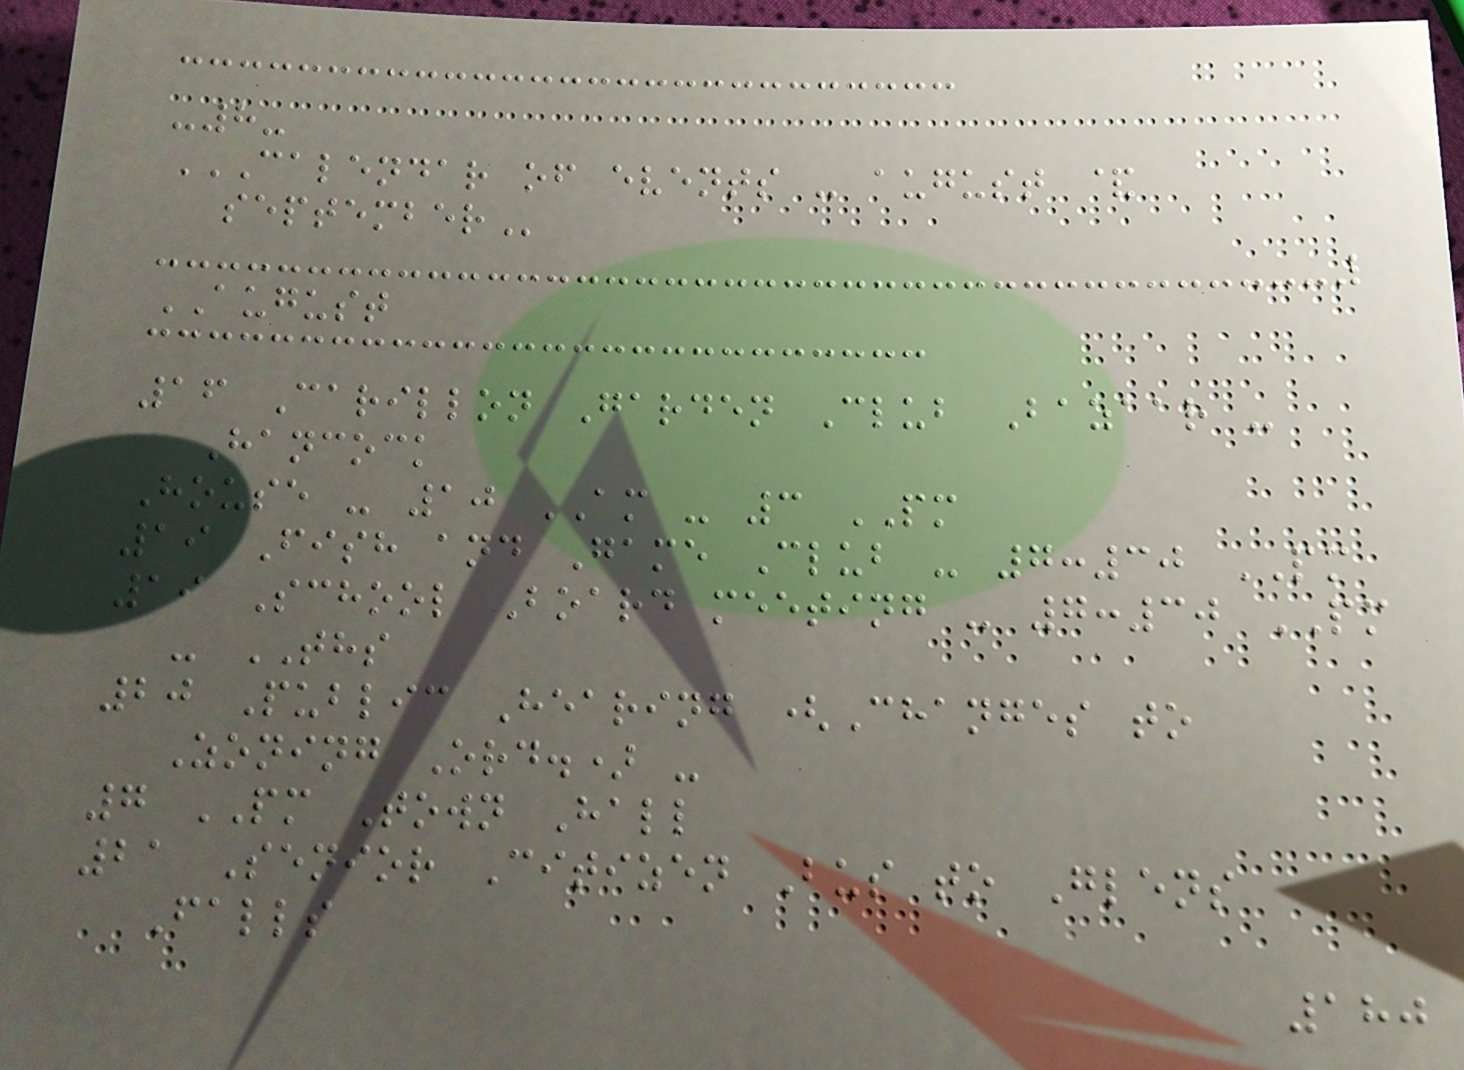-8-
CALENDAR OF EVENTS - AUGUST &
SEPTEMBER
AUGUST
16 Carillon Garden Club Bazaar -
Hancock
House - 10 AM - 3 PM
19 Fish and Game Club - 7:30 PM
19 School Board meeting - 7:30 PM
- THS
20 Public Hearing (Changes to
Zoning Ord.) -
7 PM Town Hall
21 Senior Citizen Bus to Glens
Falls
180
